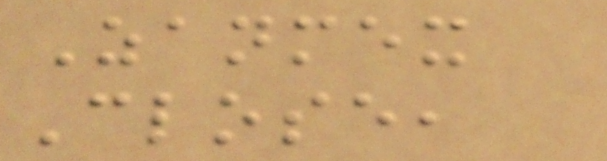Zanmex
Close,
